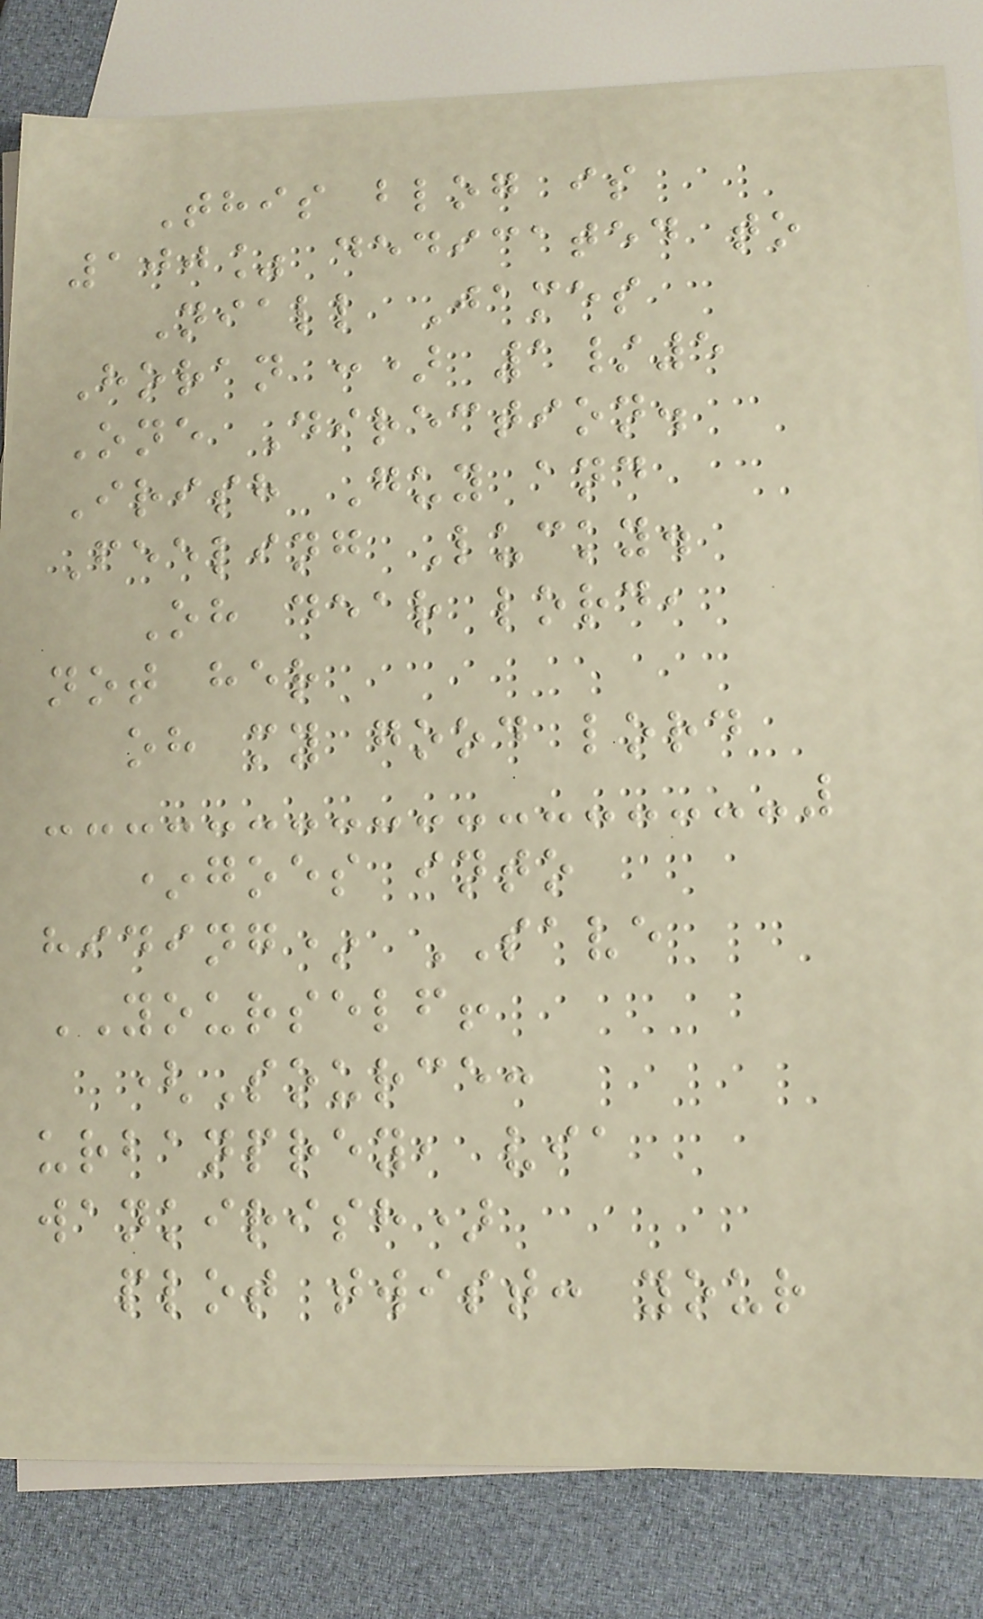This blog is
100% dedicated to
Niall James
Horan :) 1/5
One Direction.
Irish Guy and
Feeling Lucky.
Oh dear lord,
not her
oh my good lord
*goes into
hiding* SAVE
YOURSELF!
(Source:
urbanprey, via
wankirish)
plot twist: your
